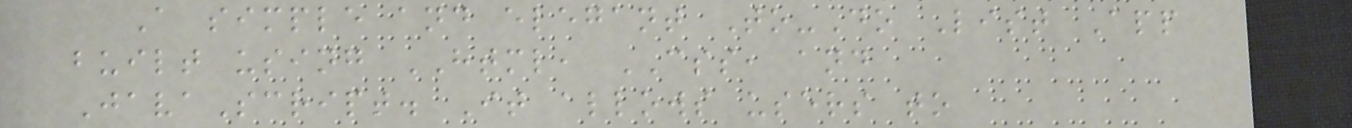A simple and elegant To-Do List App
built using HTML, CSS, and
JavaScript. It allows users to
